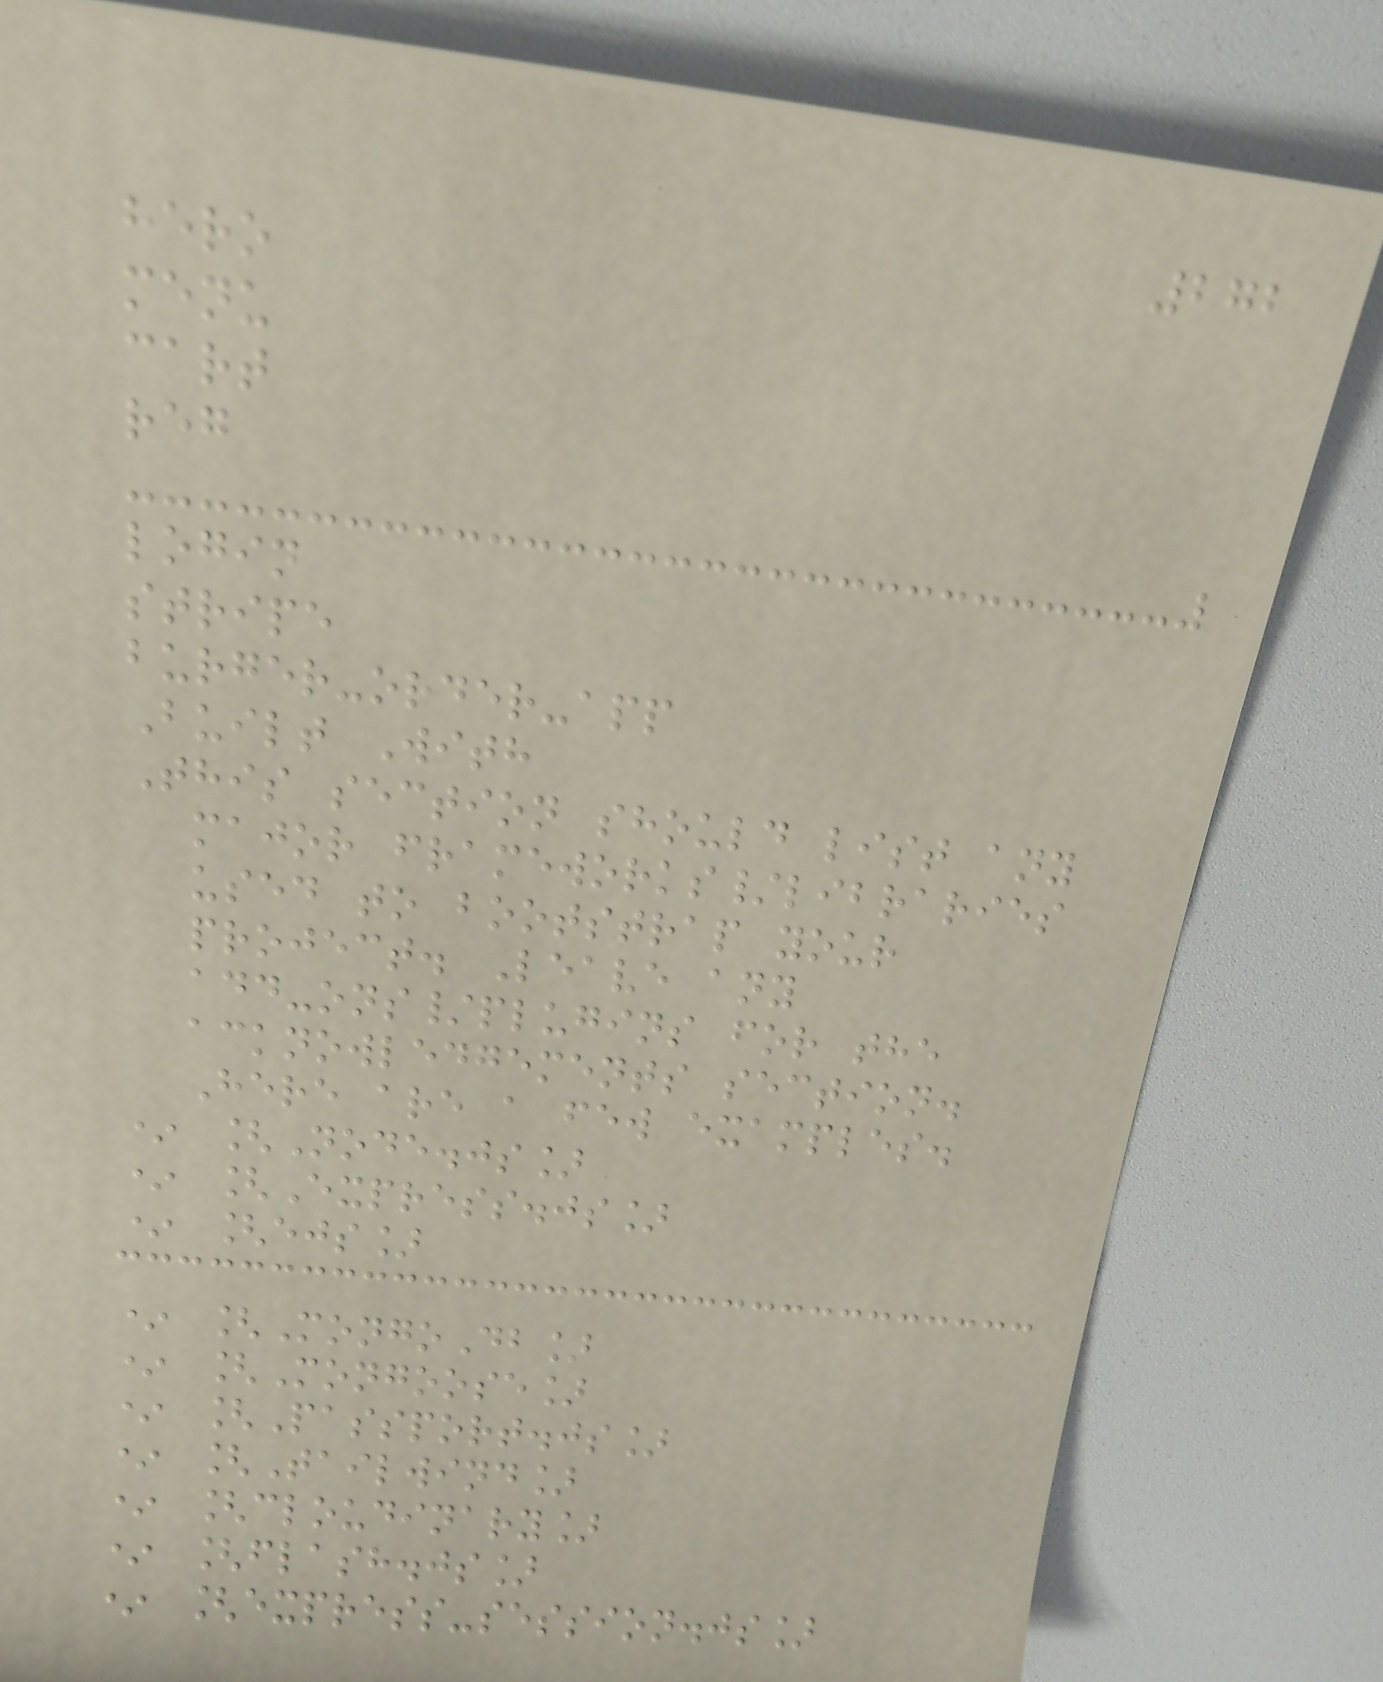272
hero
menu
cart
reg
login
stripe
burger-order-app
Built With
This section should list any
major frameworks/libraries
used to bootstrap your
project. Leave any
add-ons/plugins for the
acknowledgements section.
Here are a few examples.
* [Node.js]
* [Express.js]
* [ejs]
* [MongoDb]
* [Mongoose]
* [Passport.js]
* [Tailwind]
* [cloudinary]
* [flash.js]
* [express-session.js]
